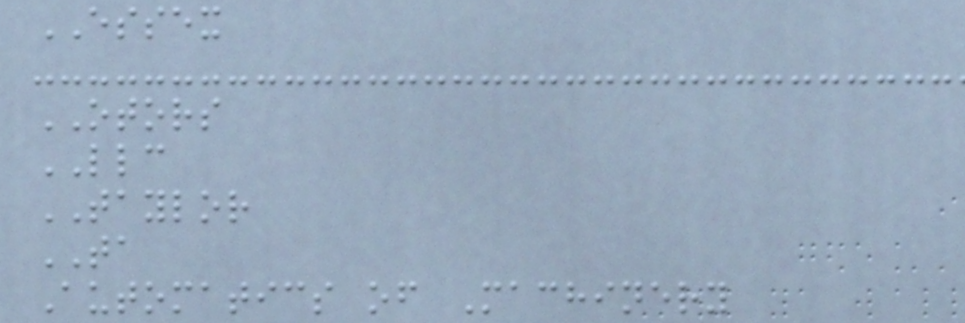ESSEX
OTORS
LLC
TAYLOR
TA
Automatics of Machinery
